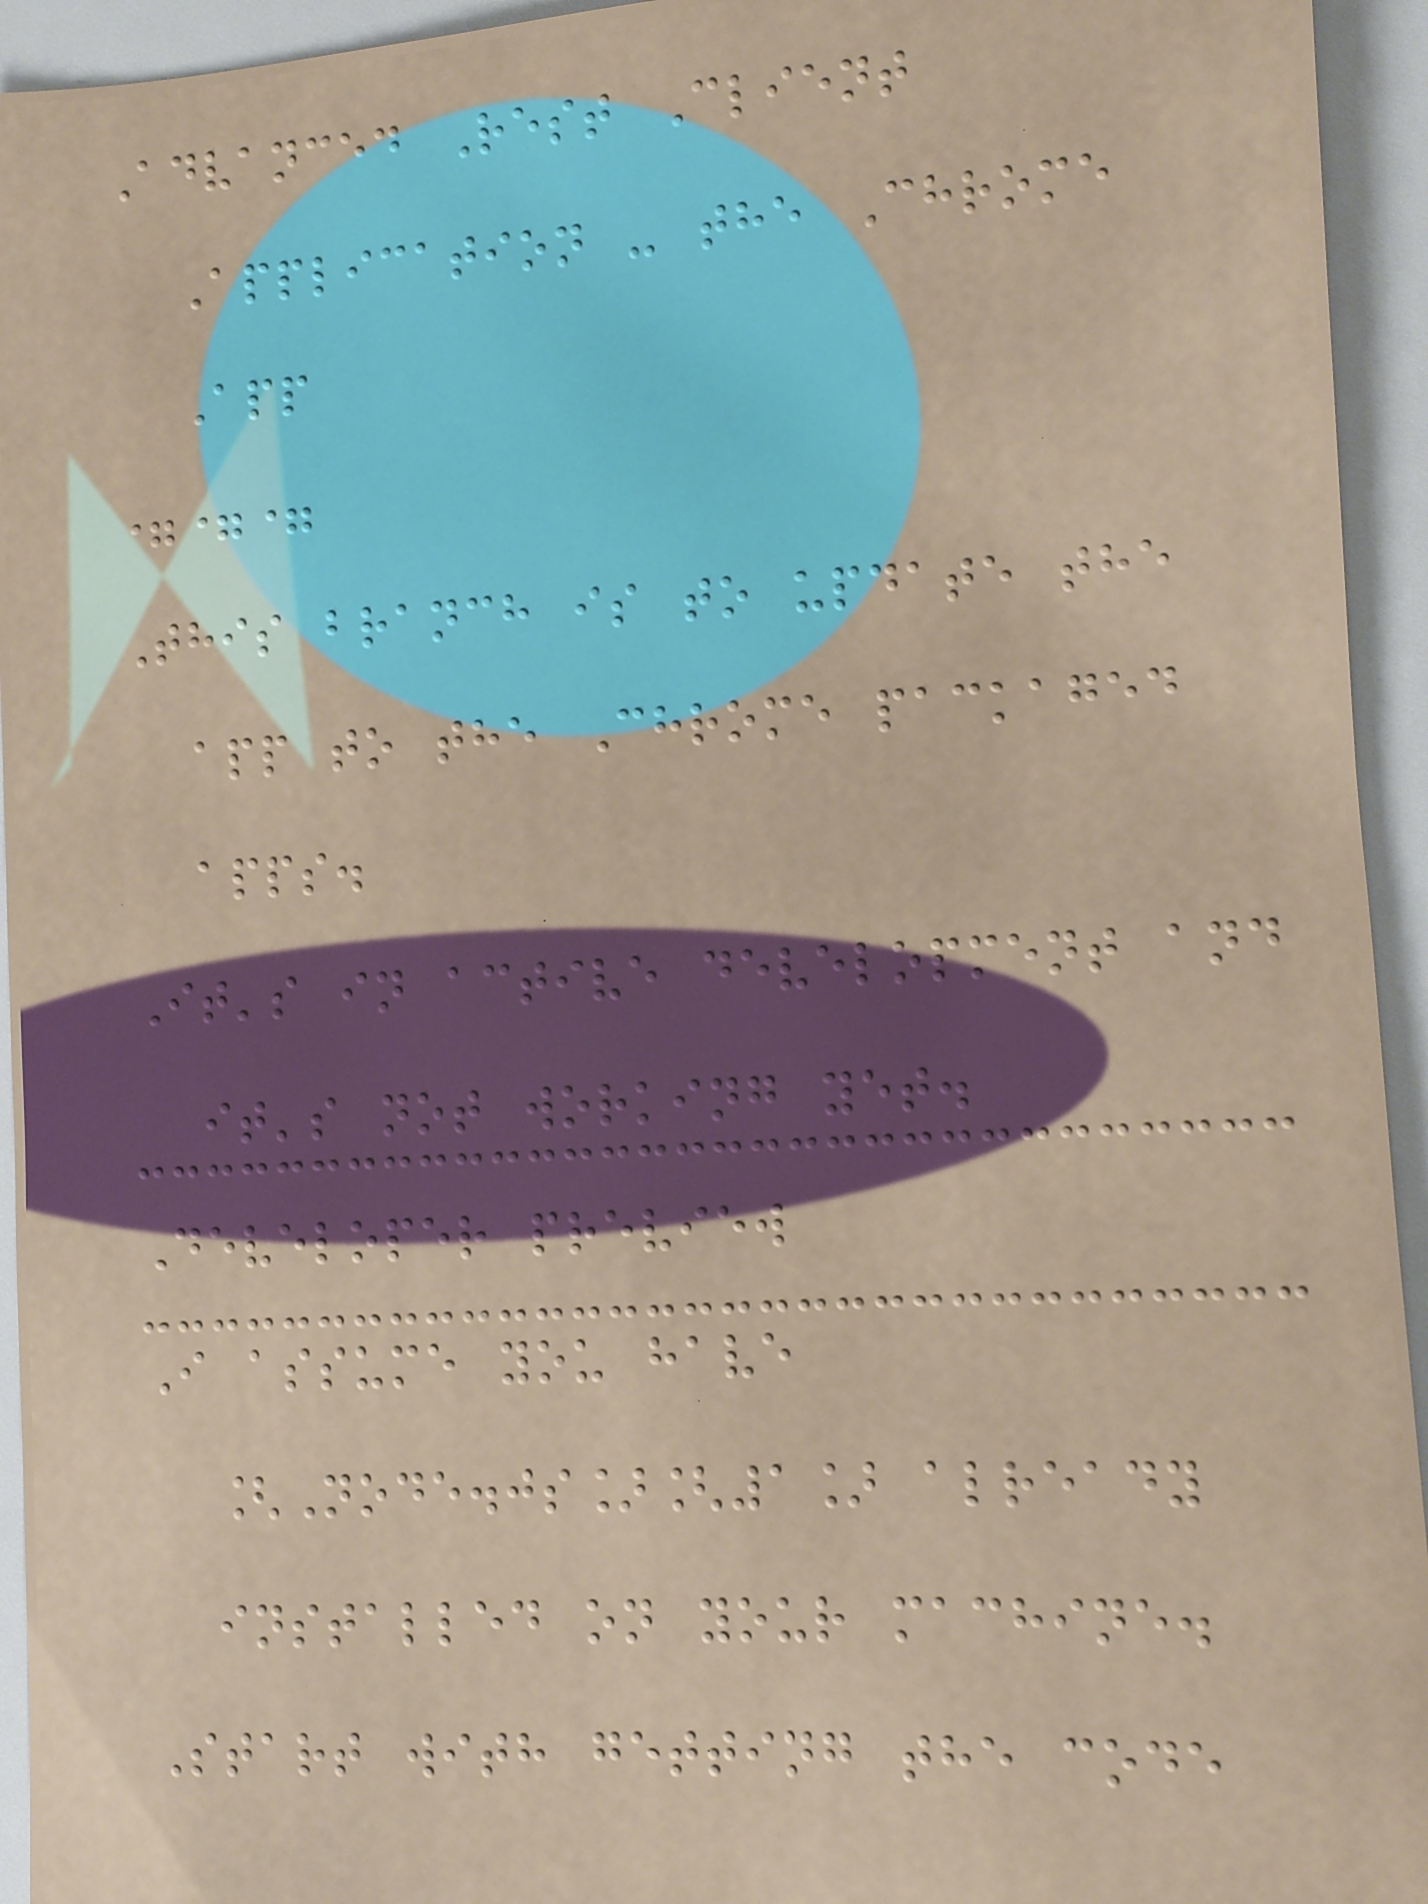Advanced Rest Client
Application - the Chrome
App
===
This branch is to update the
app to the Chrome packaged
apps.
It's in active development and
it's not working yet.
Developer preview
I assume you have
[Node.js][1] already
installed on your machine.
Start with getting the code
